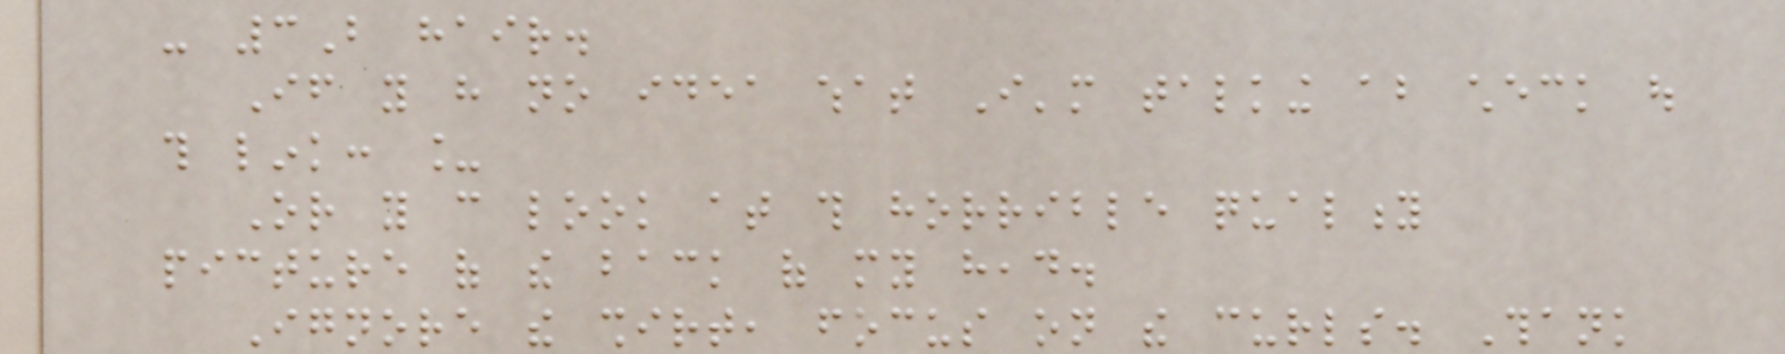- 3B hair.
If you have no idea what I'm talking about check out
this link: _
Or you can look at this horrible quality
picture of the back of my head.
Ignore the shirt, focus on the curls. Thank
